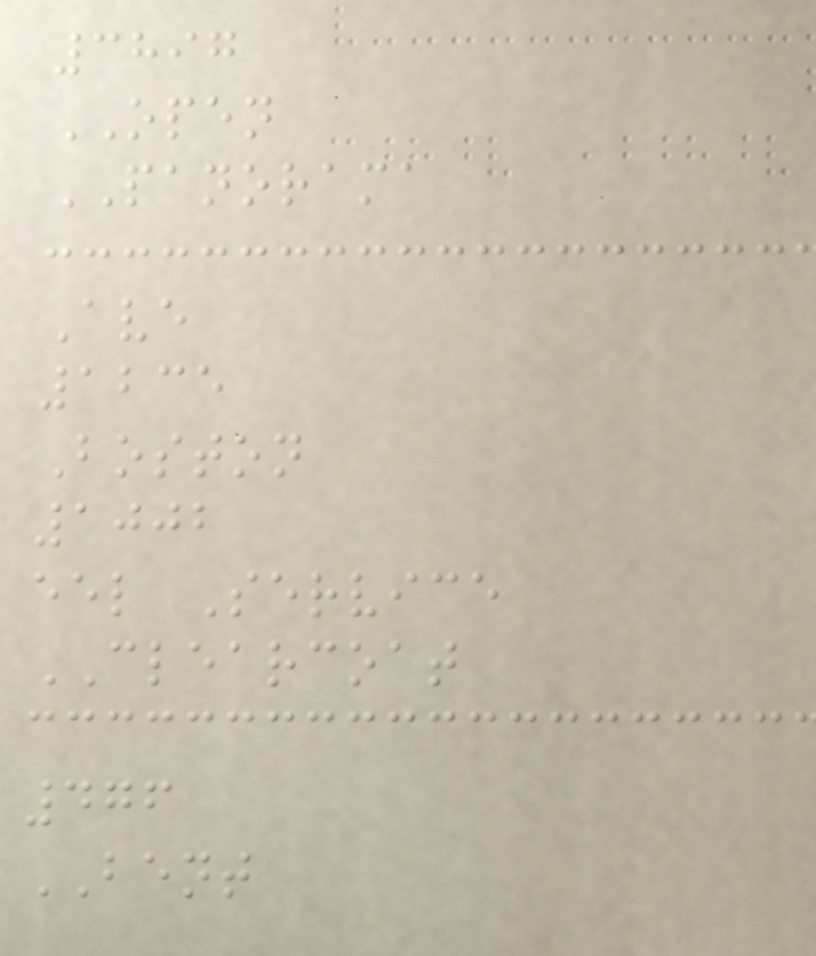3897
OPEN
PANORAMA
Ave
1235
Boston
1002
eel Service
CLEARCOAT
476
BENT
